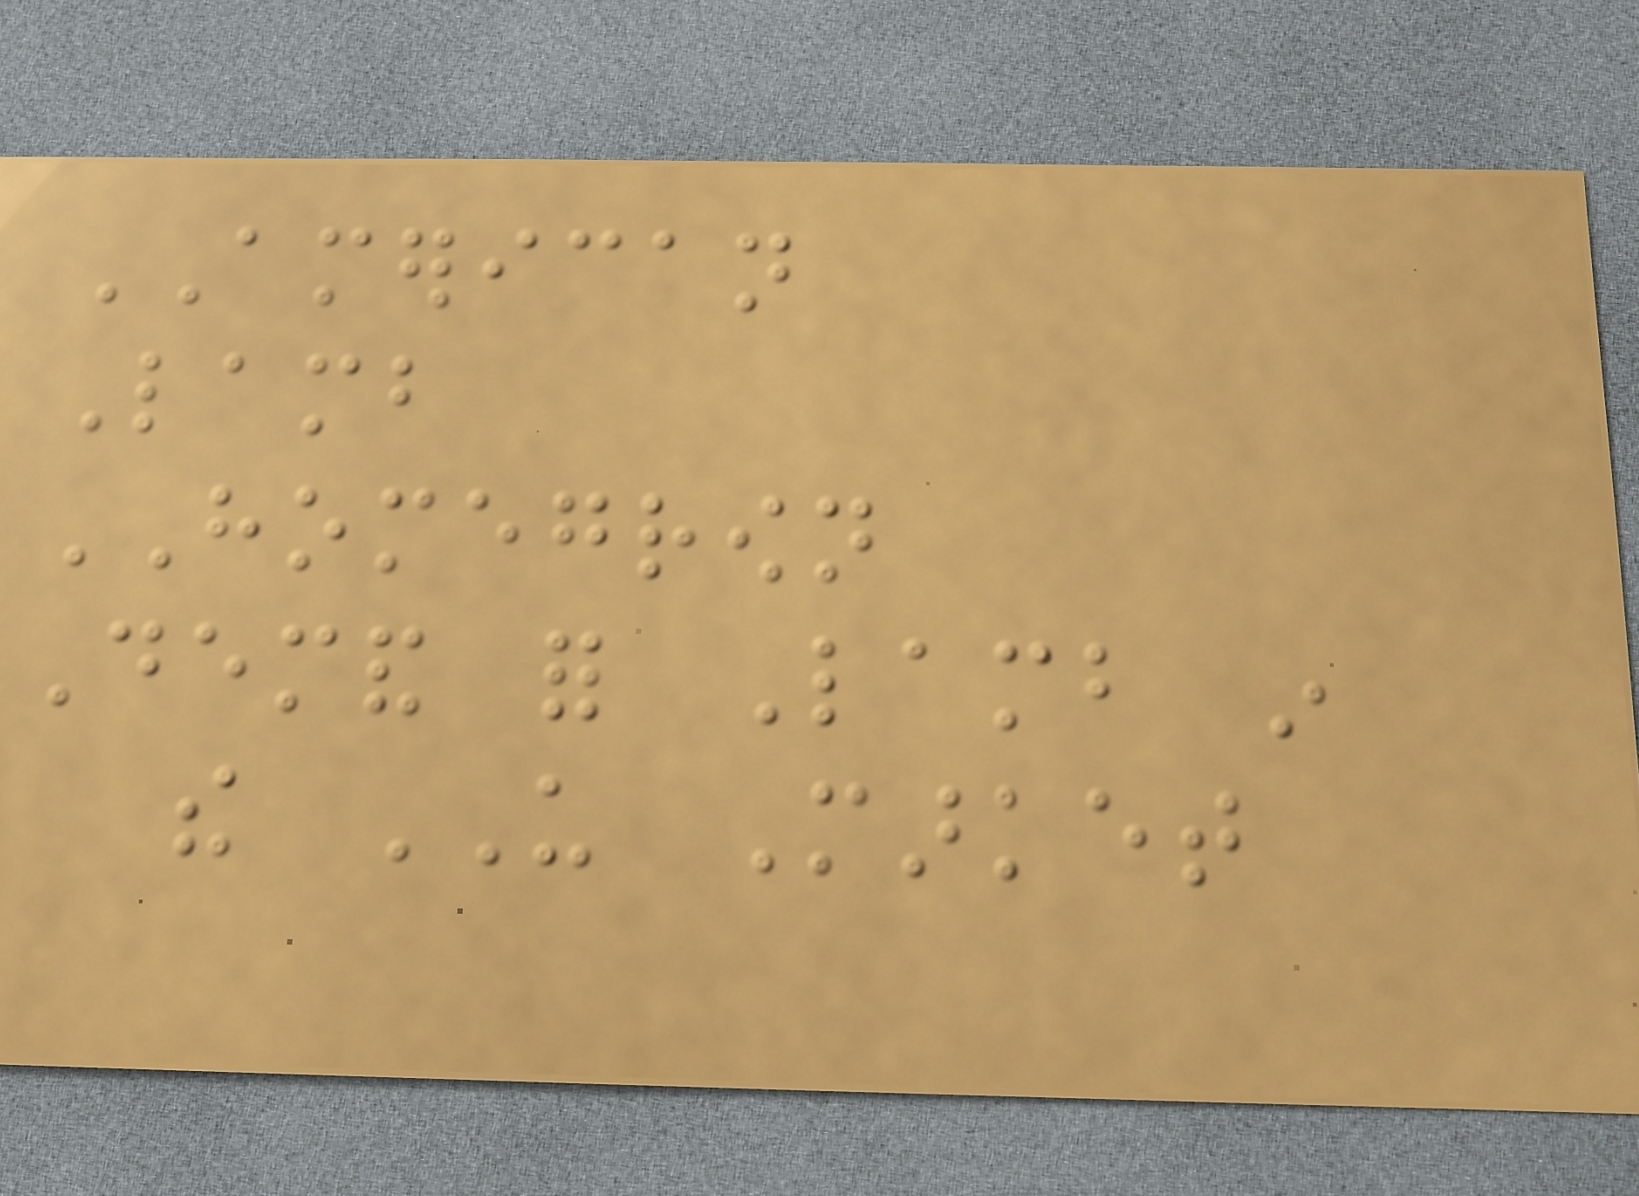AMERICAN
Lamb
HOMEGROWN
Demand for Lamb in
the US Market
